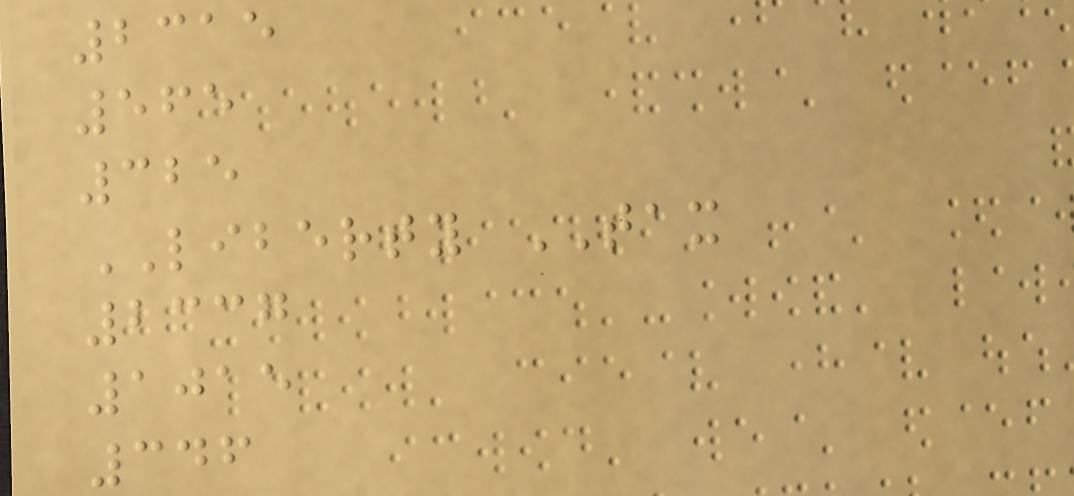2315
565
325
LIBERTY TAX
2337
1015
346
